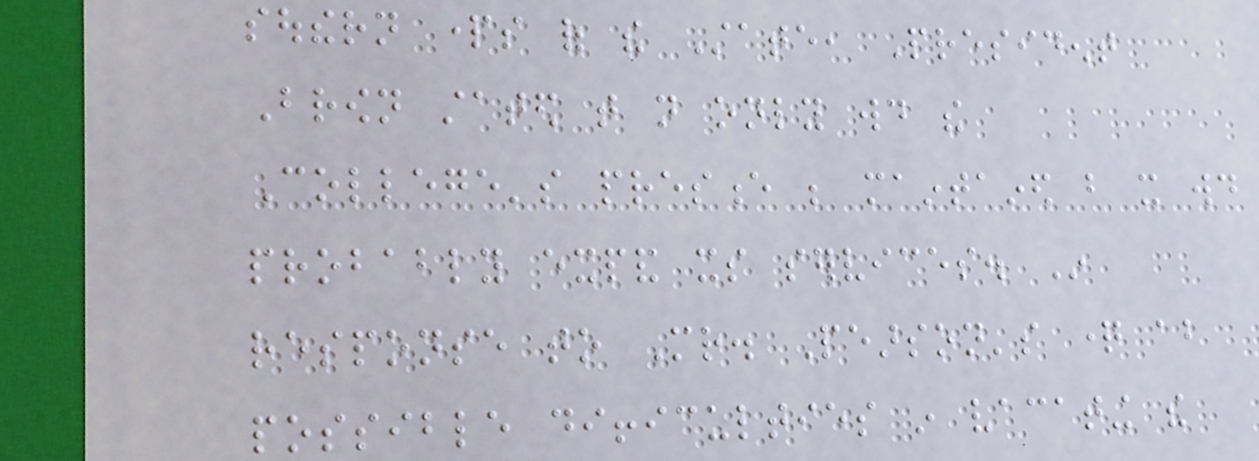southern parts of the State, President
Brown stated that not only would the
College's presence be maintained but it would
probably expand its services. In
response to Mr. Pearson's question about
possible difficulties in vacating the
